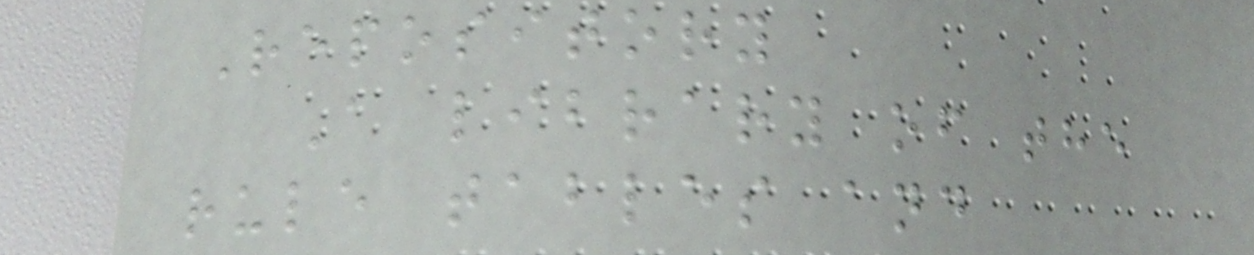Repository
A library of the
rule tables and
